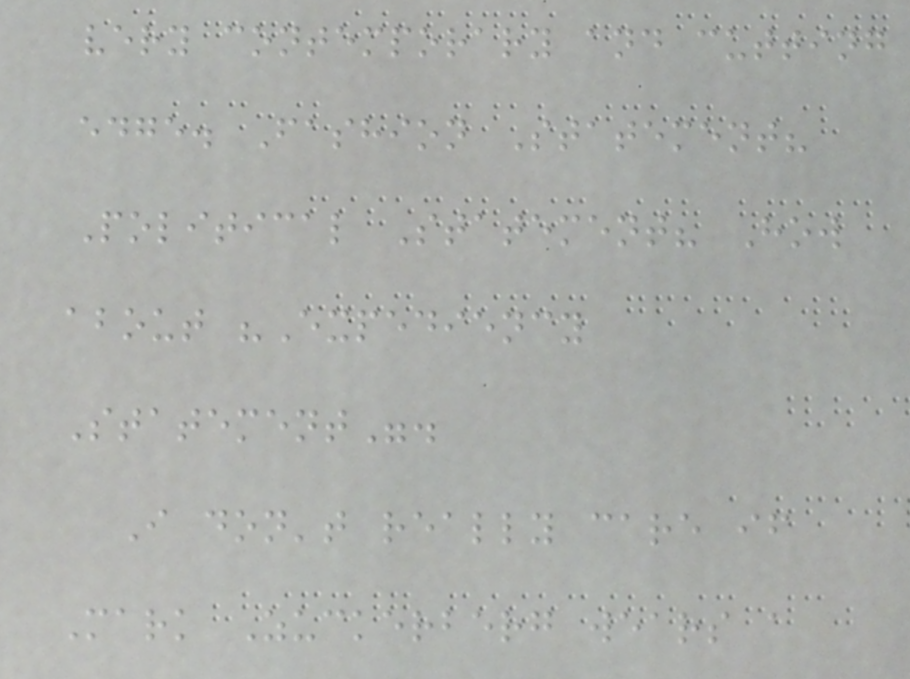very contemporary and cutting
edge. Fashion Statement?
Political Statement? How
about "Expediency
Statement".
I don't really care if
Mark Zuckerberg wears a
